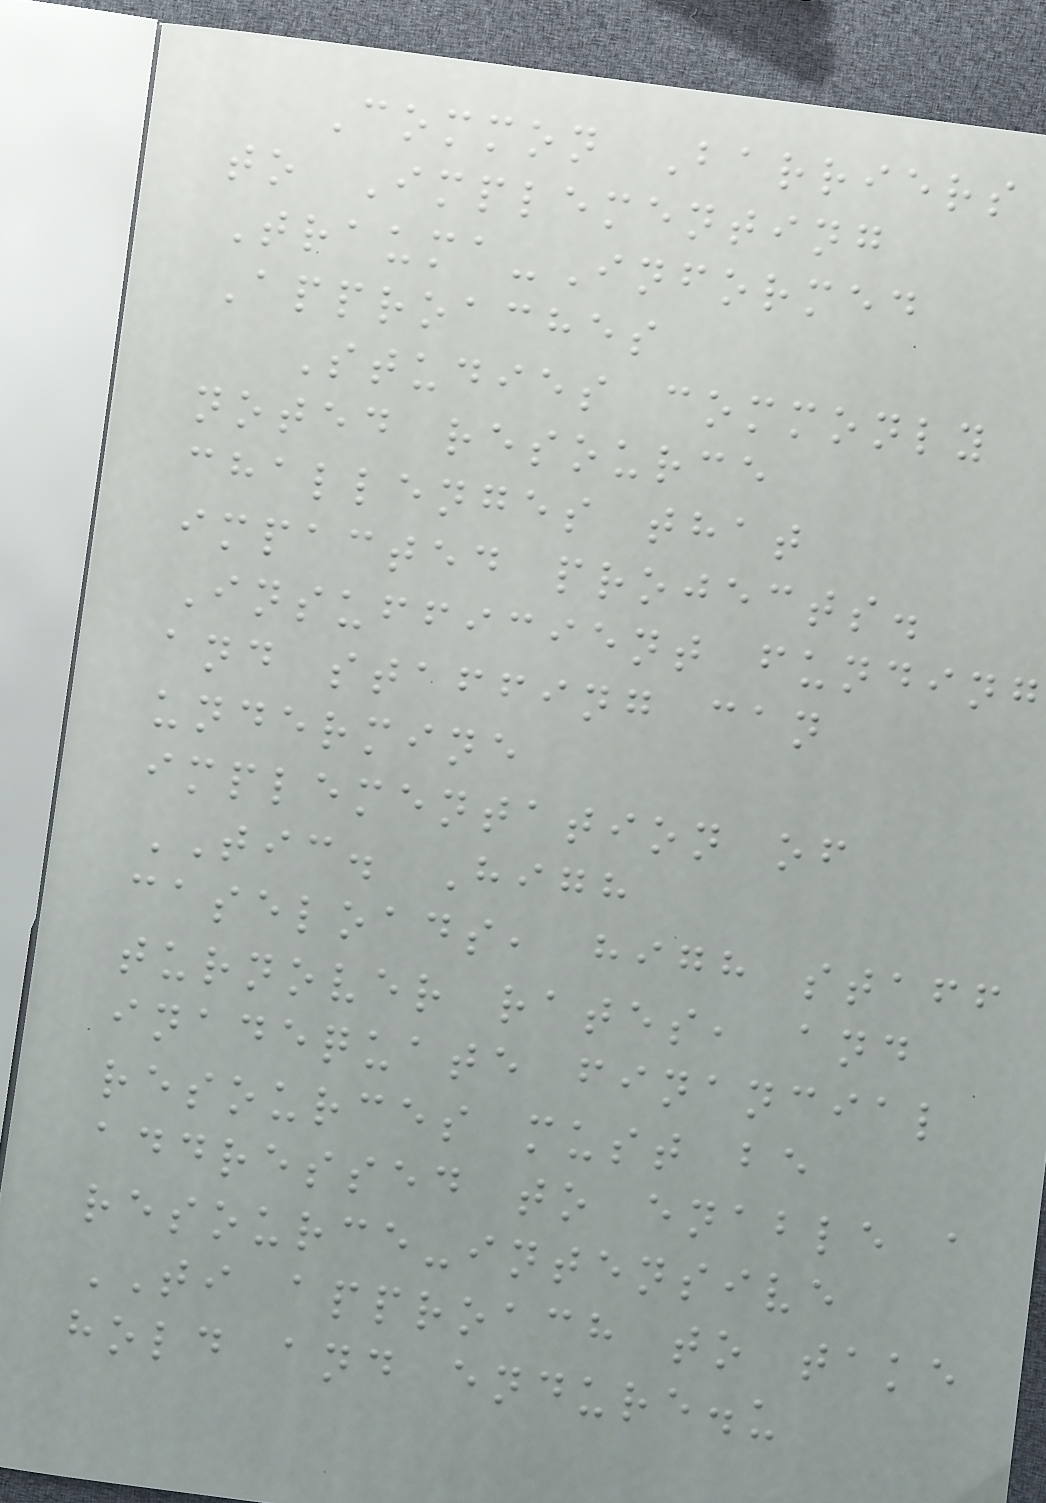Common Barriers
to Implementing
Trauma-Informed
Approaches
Studies commonly
noted resource
challenges that
impacted projects.
Insufficient funding
and staffing can
undermine
implementation of
TIC. High
caseloads, high staff
turnover rates, and
inadequate financial
resources must be
addressed to enable a
resource-intensive
TI approach to take
hold and endure.u
